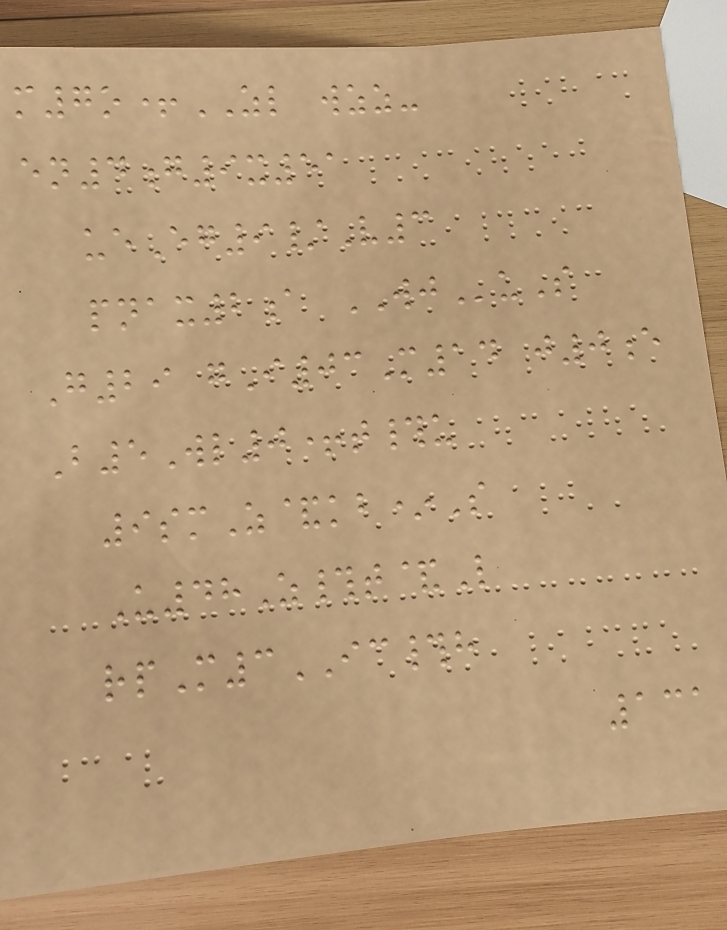m7o+ZL wzz-
en4g9x51
ueEg9/V3
pnax2a WJuS
G29 gI03M14 j0e
B5Wl0+t#u
9smZ&kb*S
U48Z#t&L
rpM3IC#h
131
